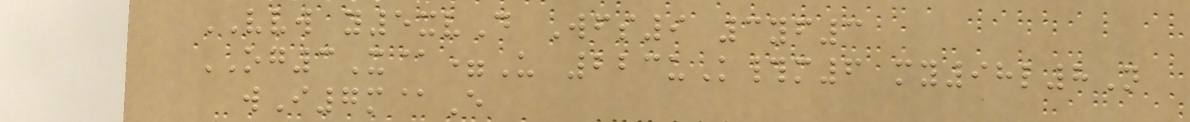VVW y5xvD Wfs9 3yf3
OG3X@=U 223uK#m6 my98l8N
wI7m@E
